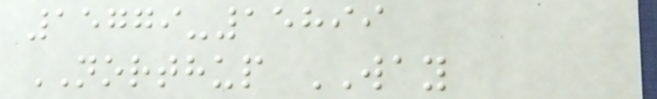15779-15899
NORTHUP WAY
